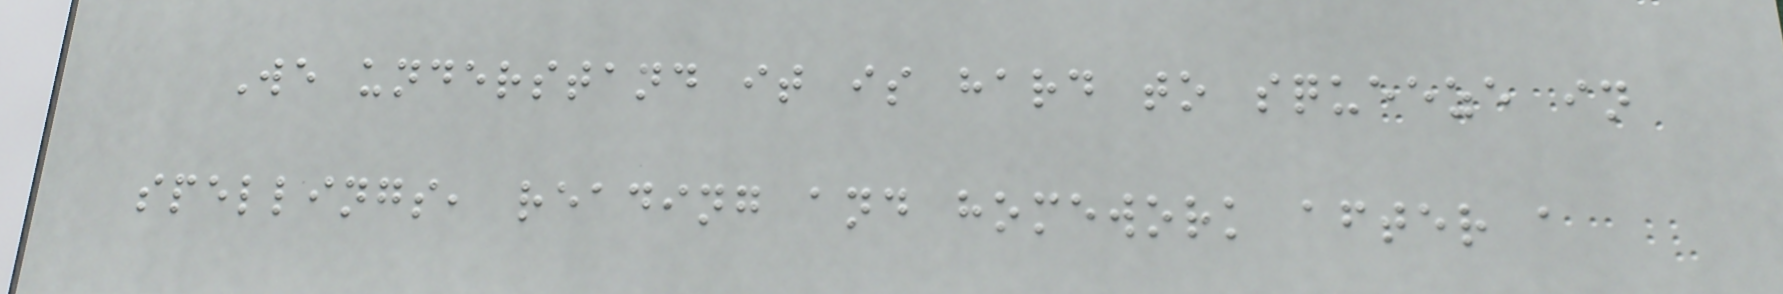We understand it is hard to squeeze in
spellings, reading and homework after a
